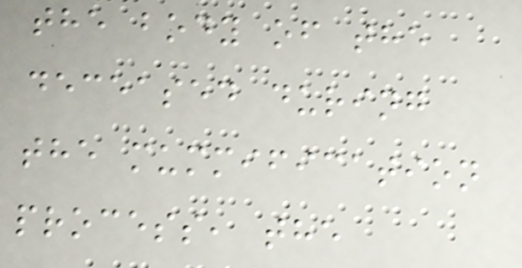the body of the
deceased during
the mummification
process, the
